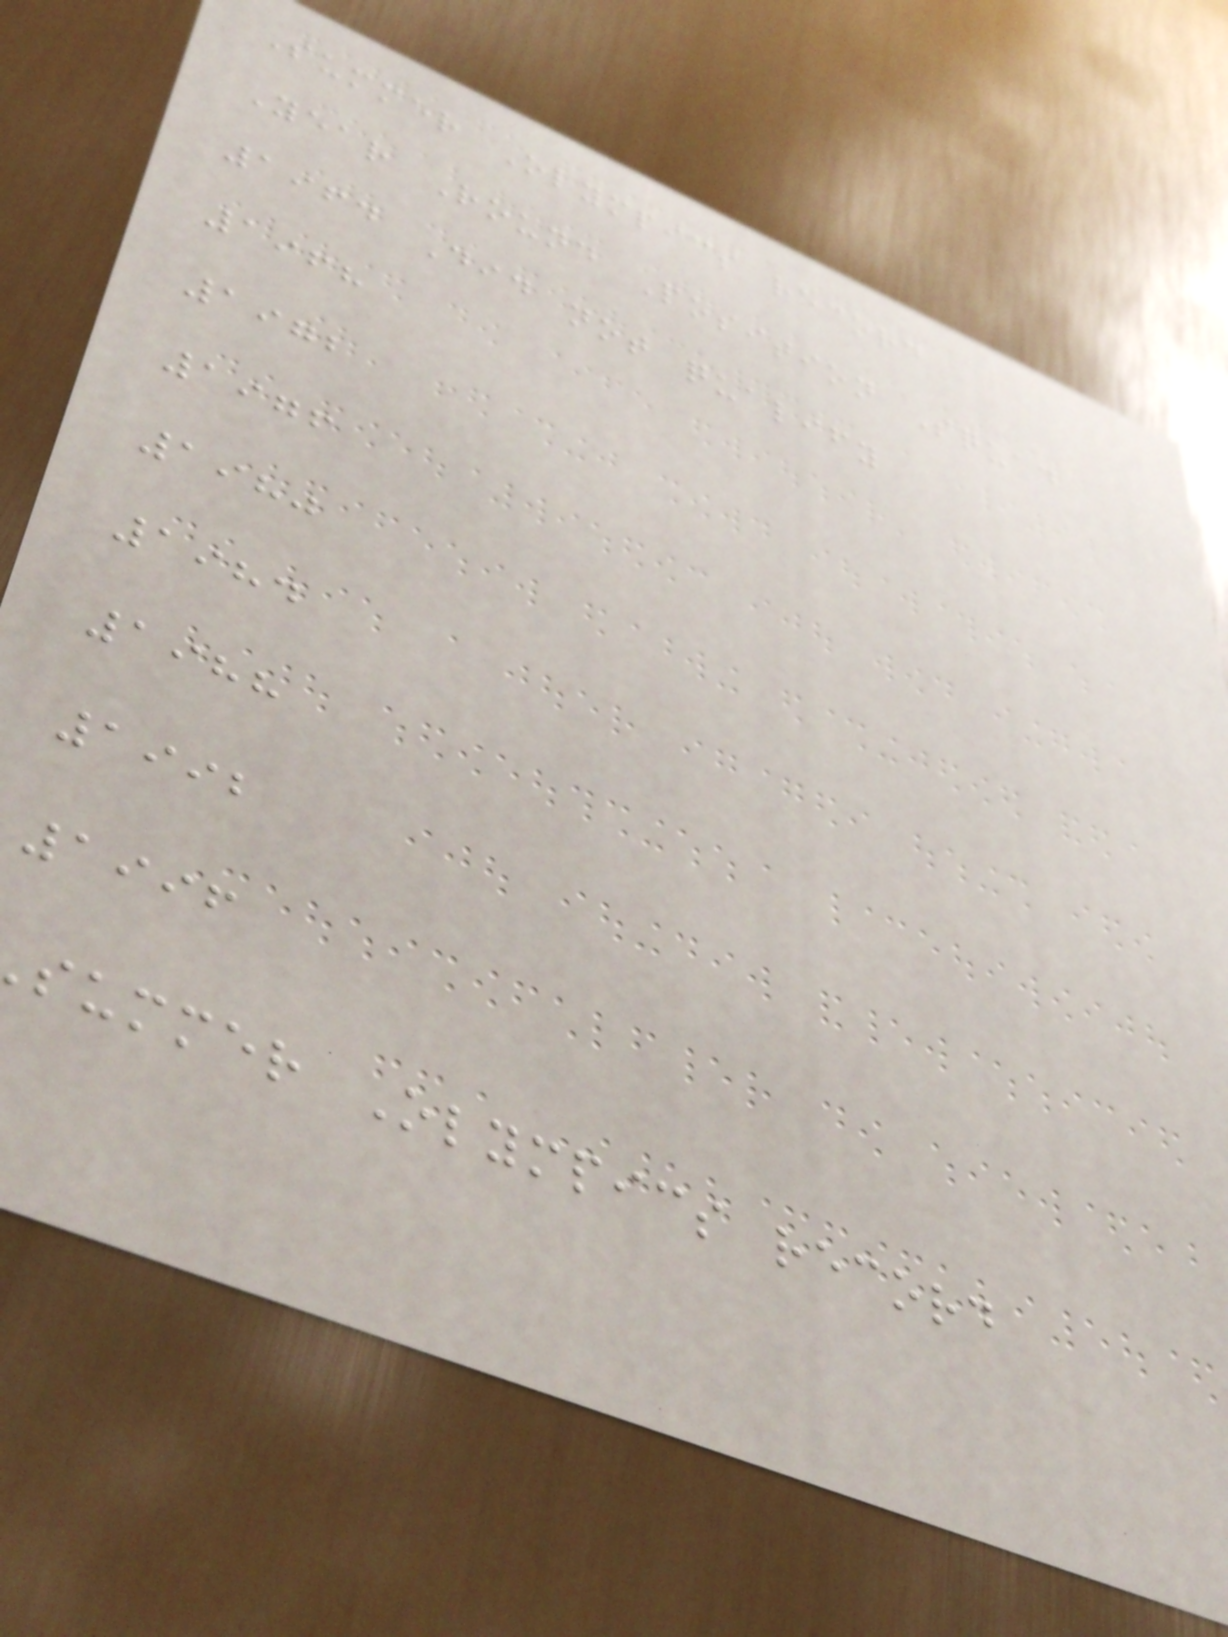Summer Olympics record
Year Round Position Squad
1964 Did not qualify
1968
1972
1976
1980
1984
1988
1992
1996
summer Olympics record
